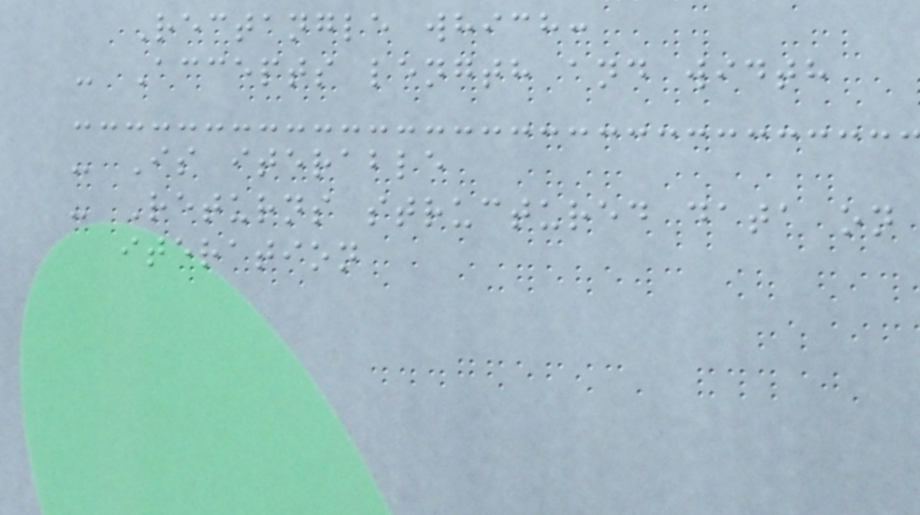Rectangle which:
- Accepts length and width
- Is iterable
- Returns structured data on
iteration
